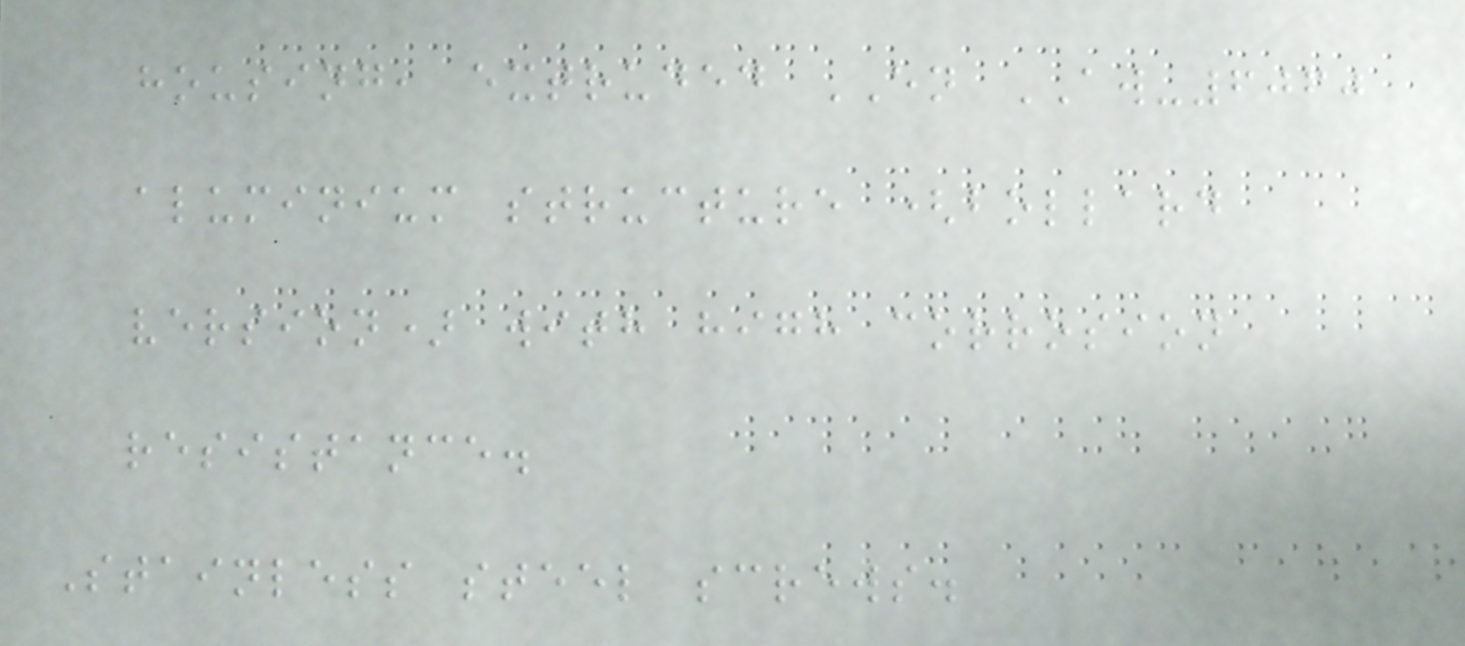housing, extruded EN AW-6060
aluminium structure (bollard
version) with high corrosion
resistance.
Stainless steel screws.
